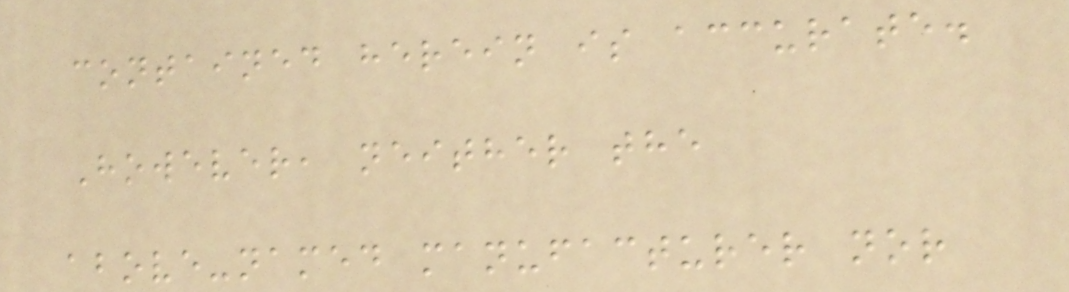contained herein is accurate.
However, neither the
above-named manufacturer nor
